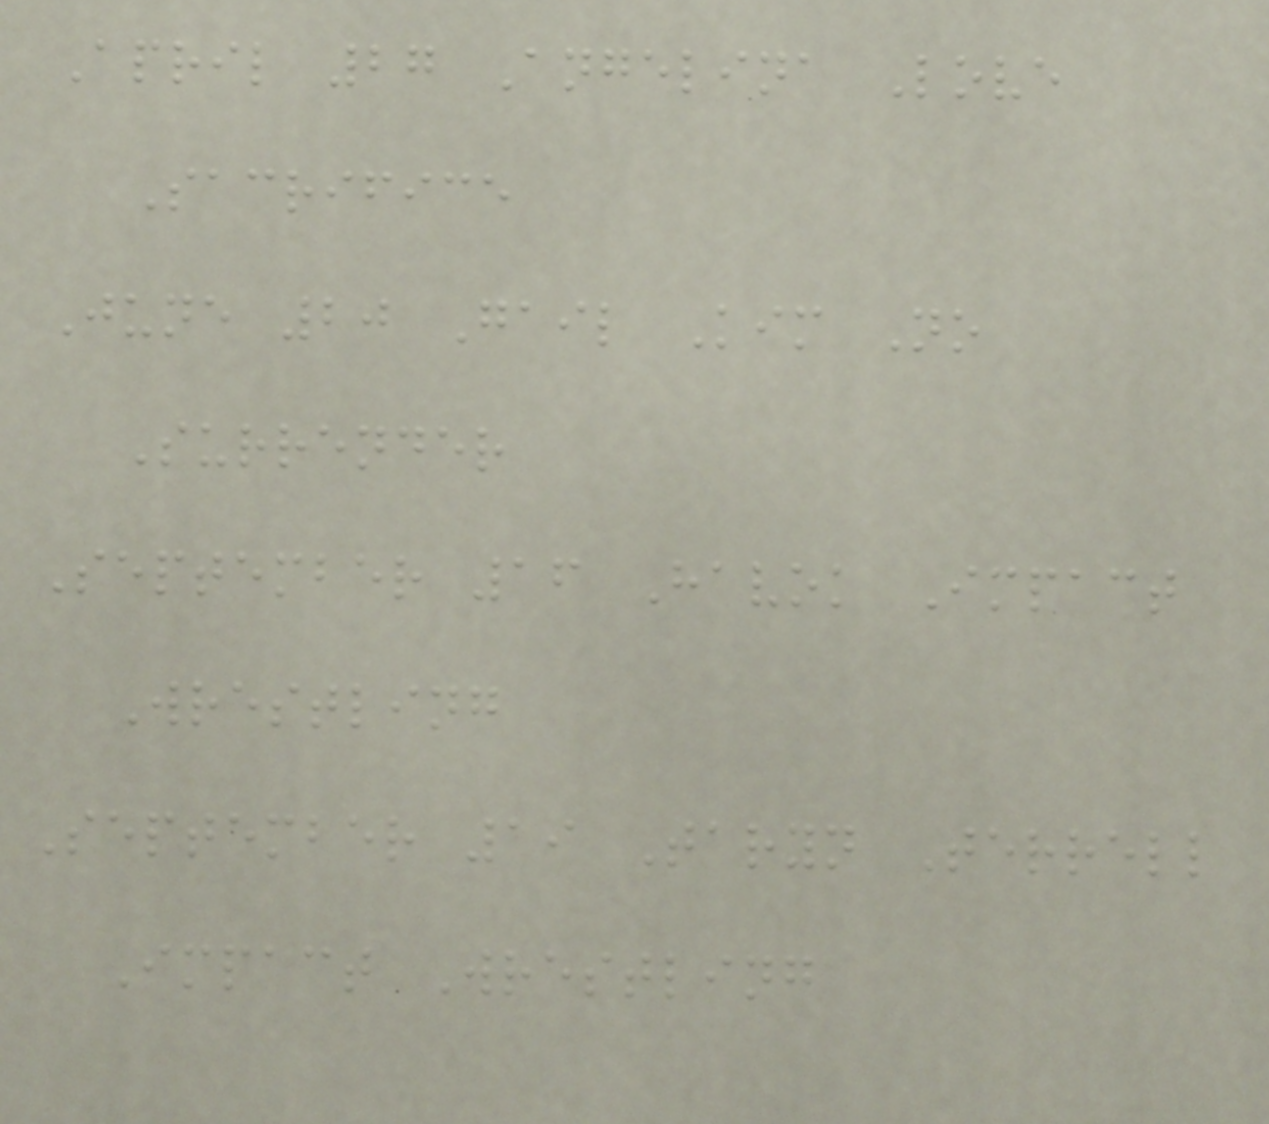April 27 Angelina Love
Sacrifice
June 20 Gail Kim No
Surrender
September 16 Havok Impact
Wrestling
September 19 Taryn Terrell
Impact Wrestling
